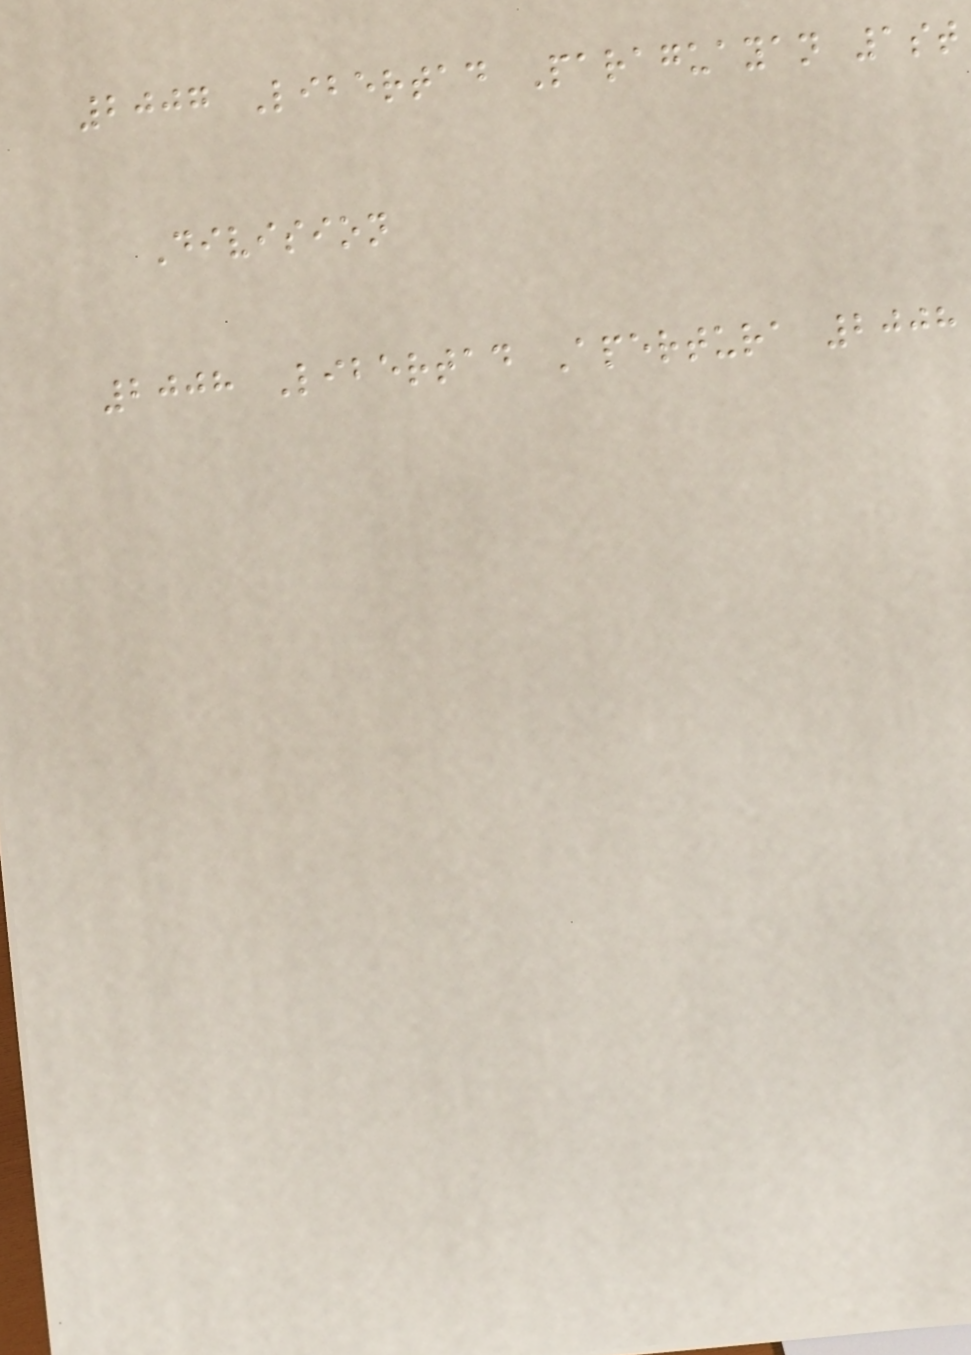2007 Libertad Paraguayan 1st
Division
2008 Libertad Apertura 2008
